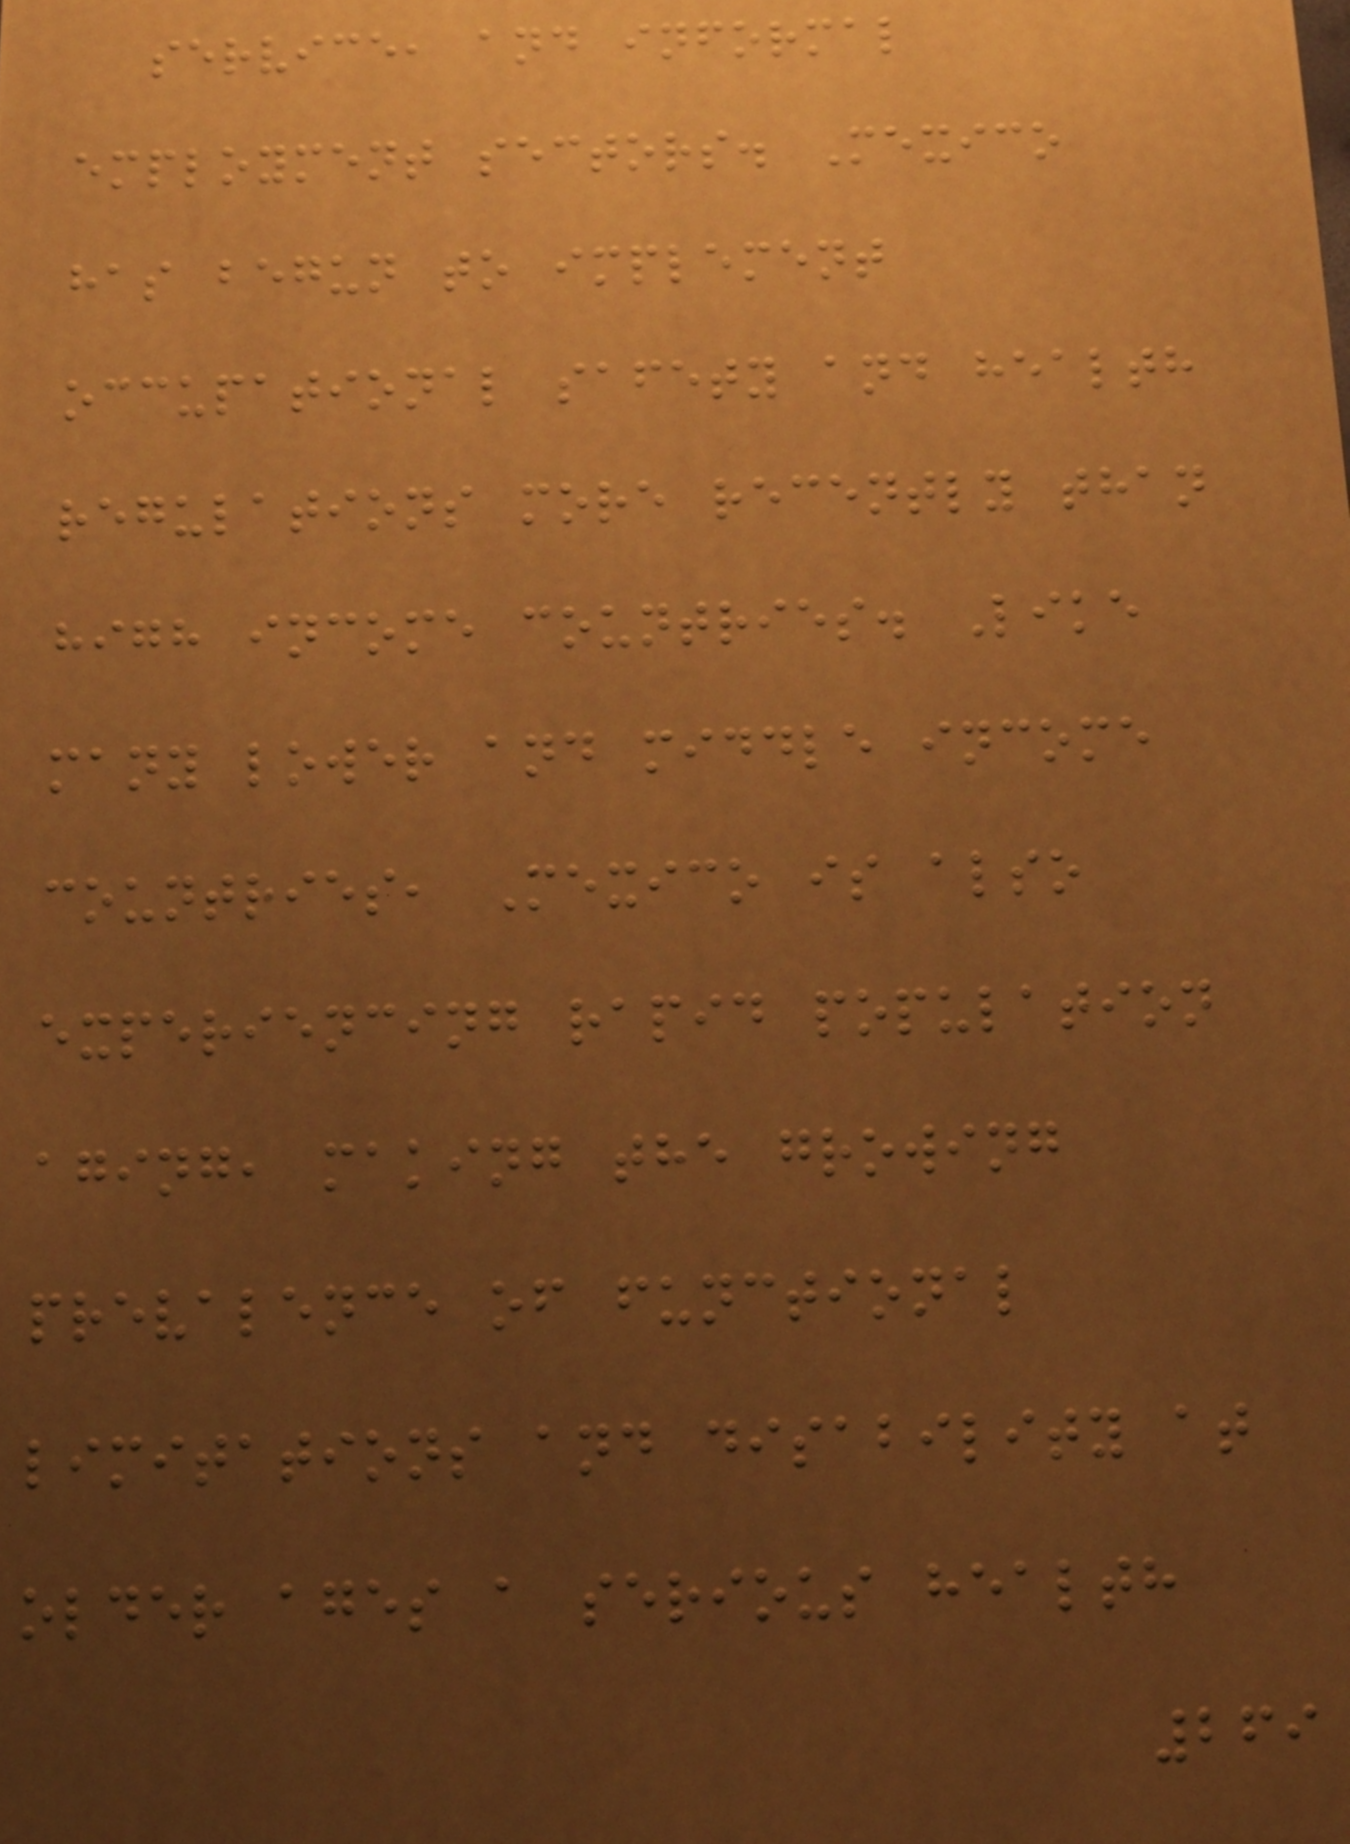service, and informal
employment sectors. Mexico
has begun to implement
occupational safety and health
regulations more recently than
high income countries. Like
many lower and middle income
countries, Mexico is also
experiencing rapid population
aging, making the growing
prevalence of functional
limitations and disability at
older ages a serious health
269
